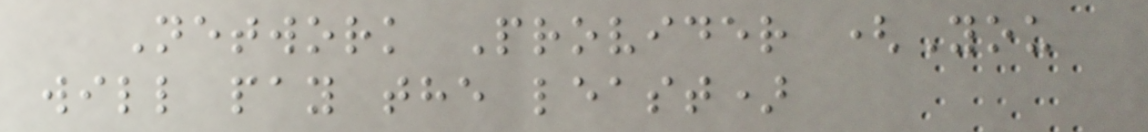Network Provider (You
will pay the least)
